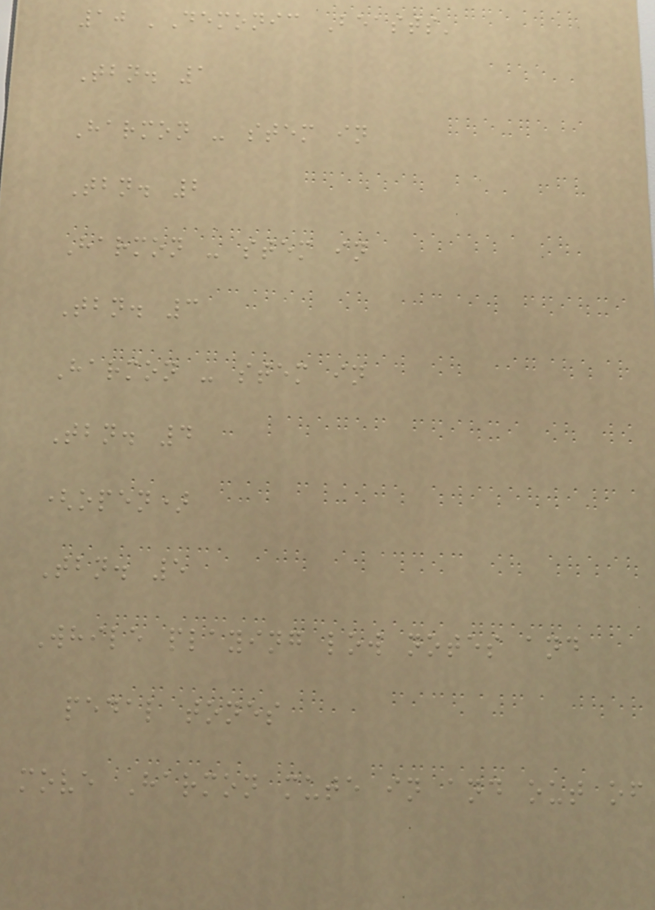10 'Demonic Beasts'
Tbn. 1
Harmon - stem in
Tbn. 2
Harmon - stem in
Tbn. 3
Harmon - stem in
Tbn. 4
(open)
Tbn. 5
While playing low notes and
pedal tones
move Harmon mute in and out of
